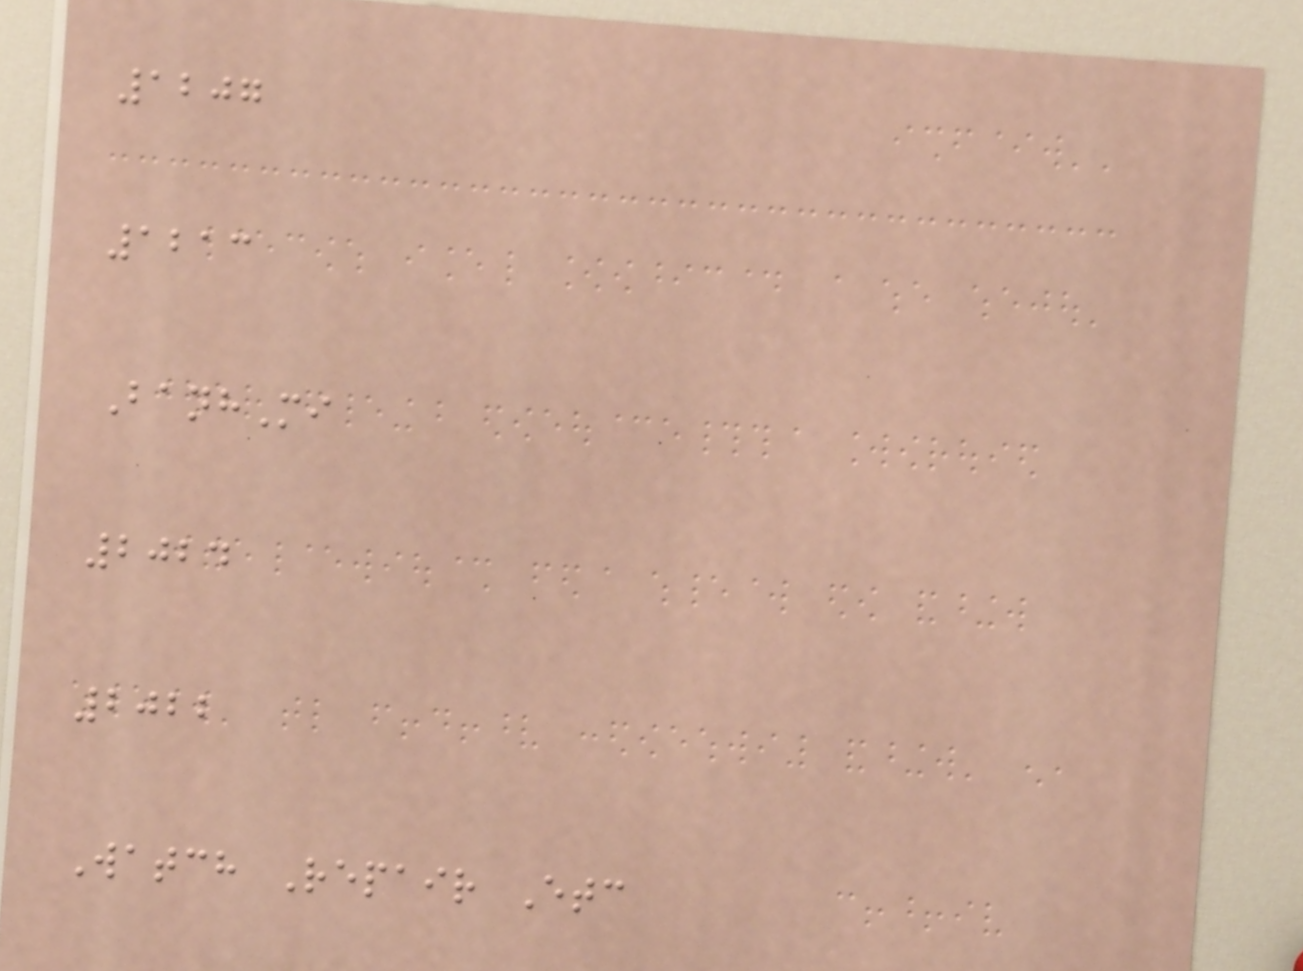1207
1213
BanhMi
2024
2022
Watch Repair Etc
